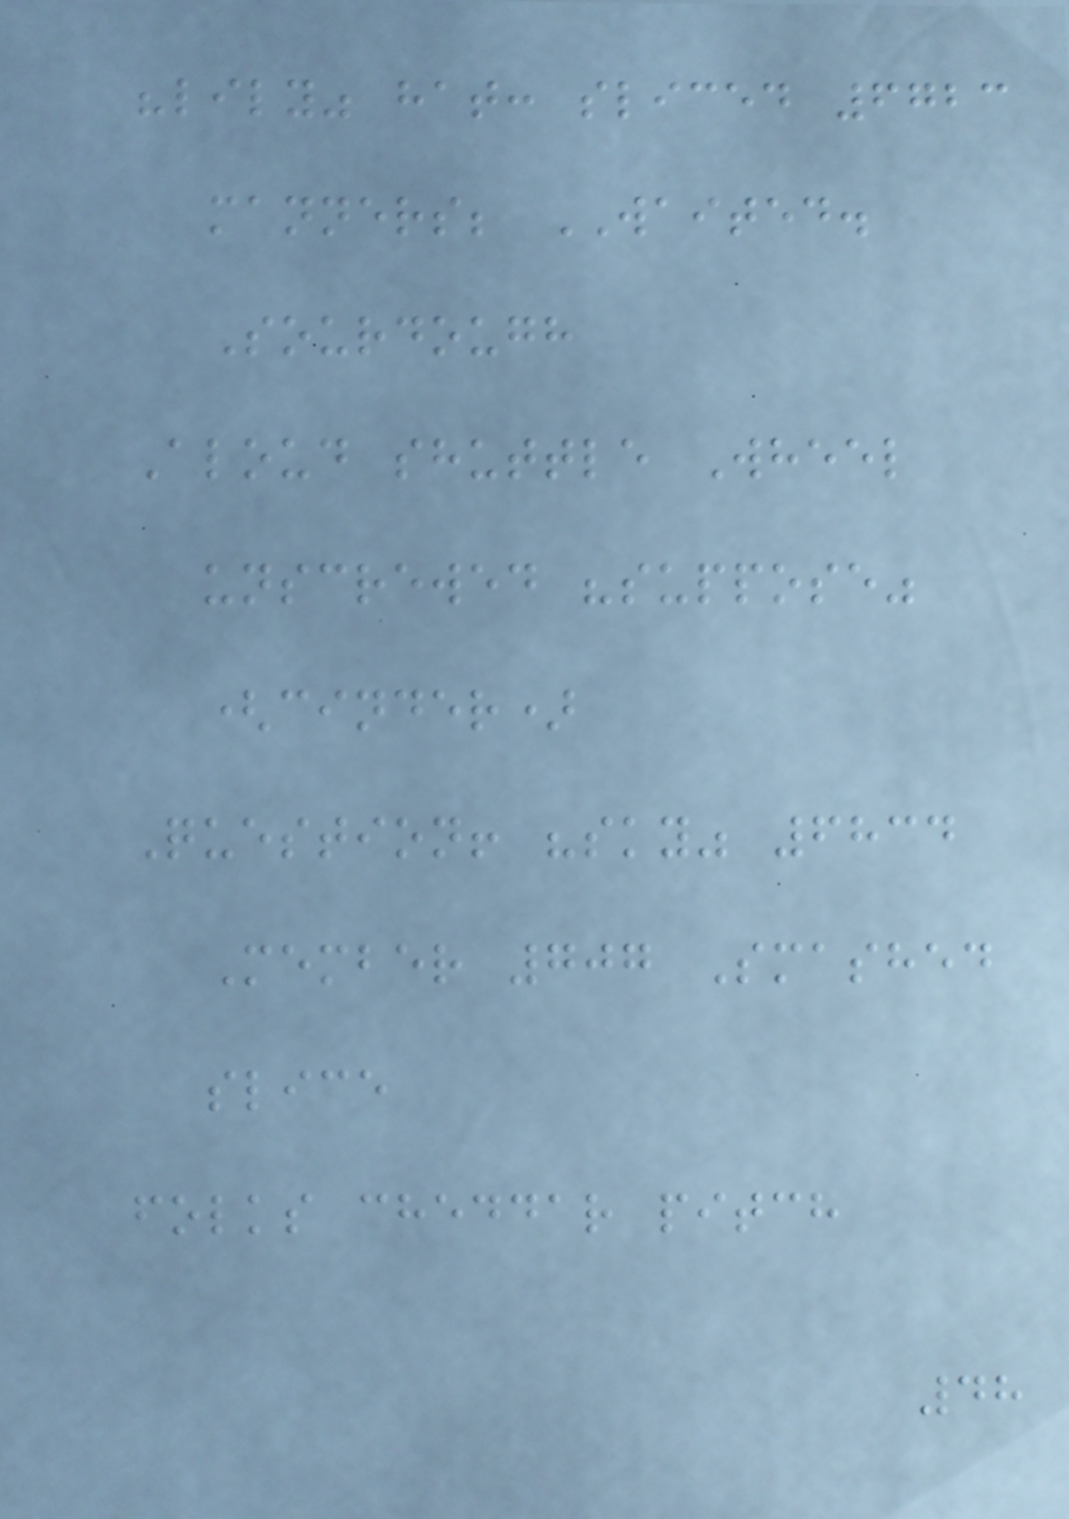"lily" hat: sliced 6723
manners; WAITED.
Sourdough
Aloud shuttle Wheel
unscrewed "suppose"
(cinder)
Question! "sky" 6834
Member 707 Smashed
slice
folks cheddar pitch
48
